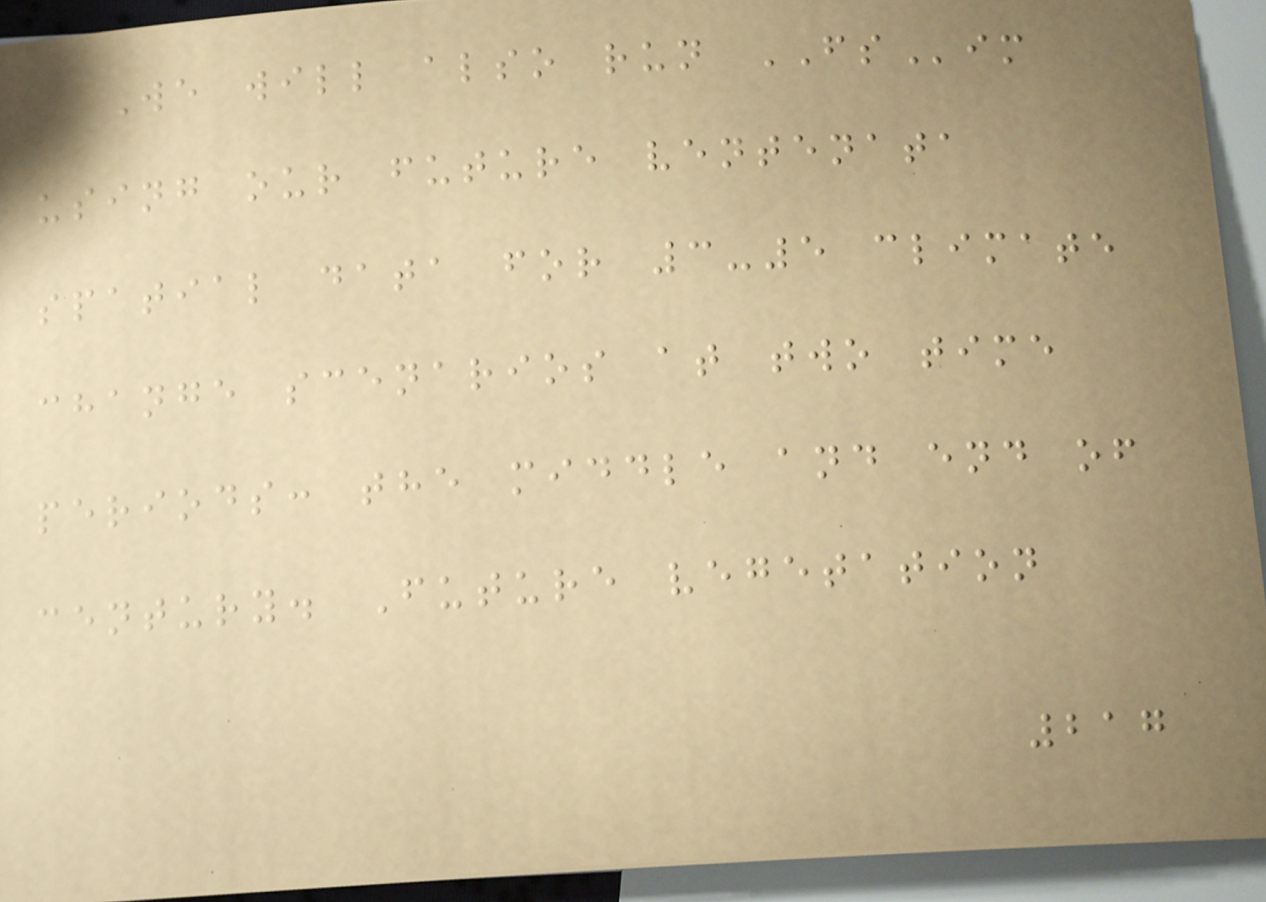We will also run FSim
using our future ventenata
spatial data for 3-5 climate
change scenarios at two time
periods: the middle and end of
century. Future vegetation
217
